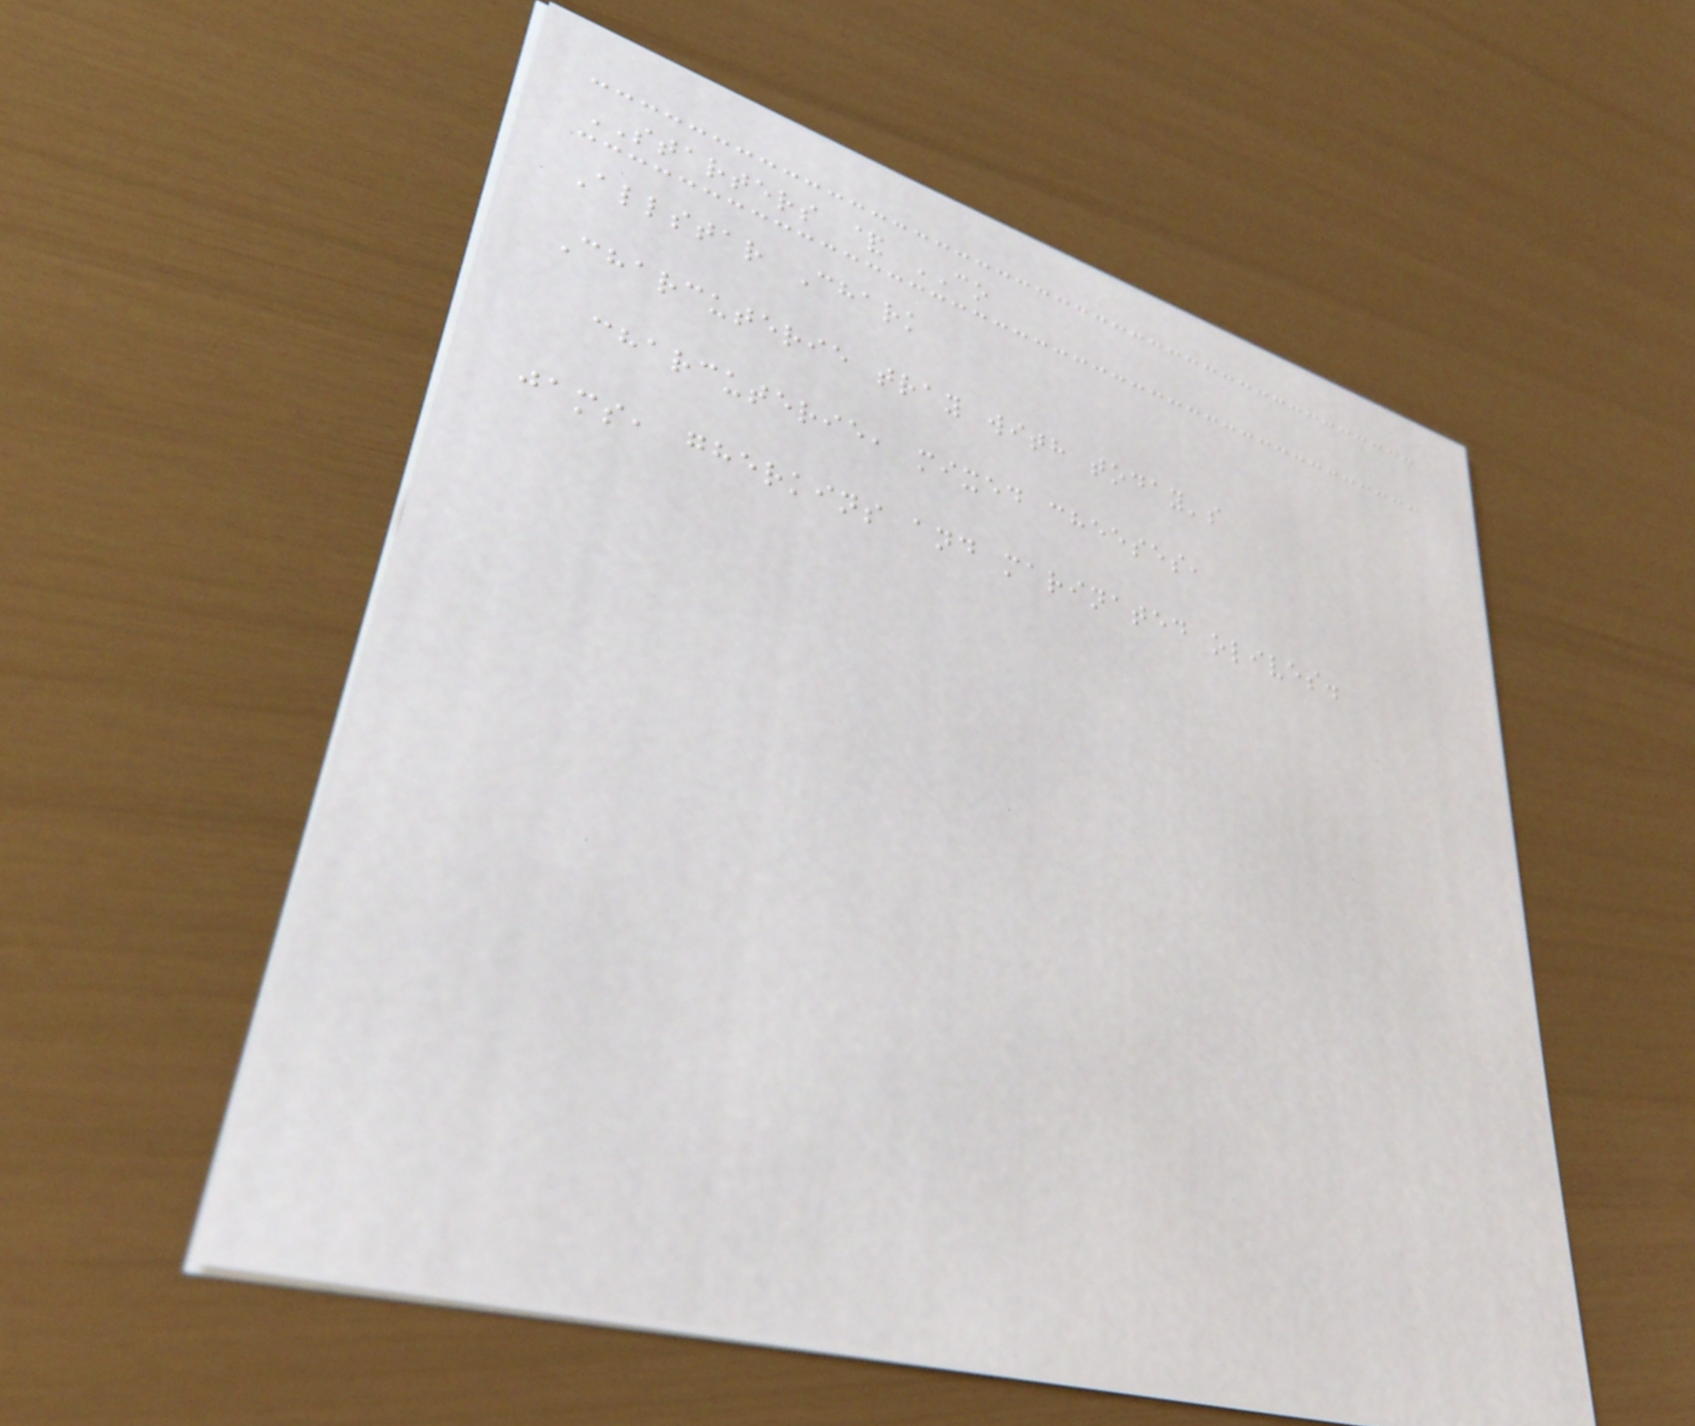STARTERS & CO
Allstar Chark
Charcuterie tray with today's
charcuterie, mixed cheeses,
jams, gherkins and marinated olives.
